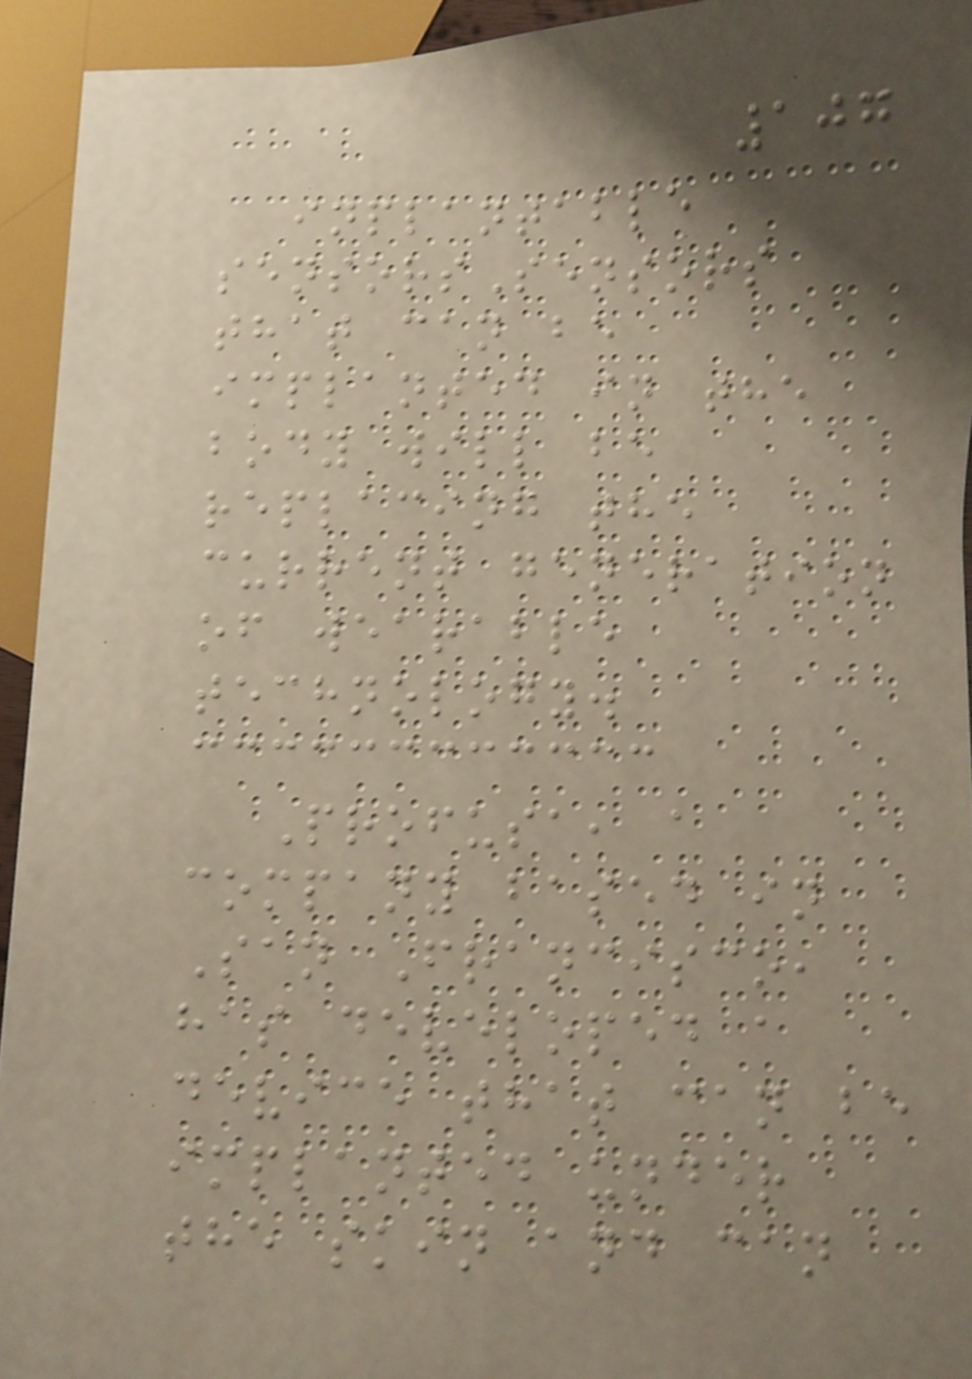107
inplantable
sensorsSensors
that can be
implanted in the
body will be
replacing the
current generation
of wearable
technology.
Profusa, a
company based in
San Francisco,
has developed a
device that can be
implanted under
the skin and can
